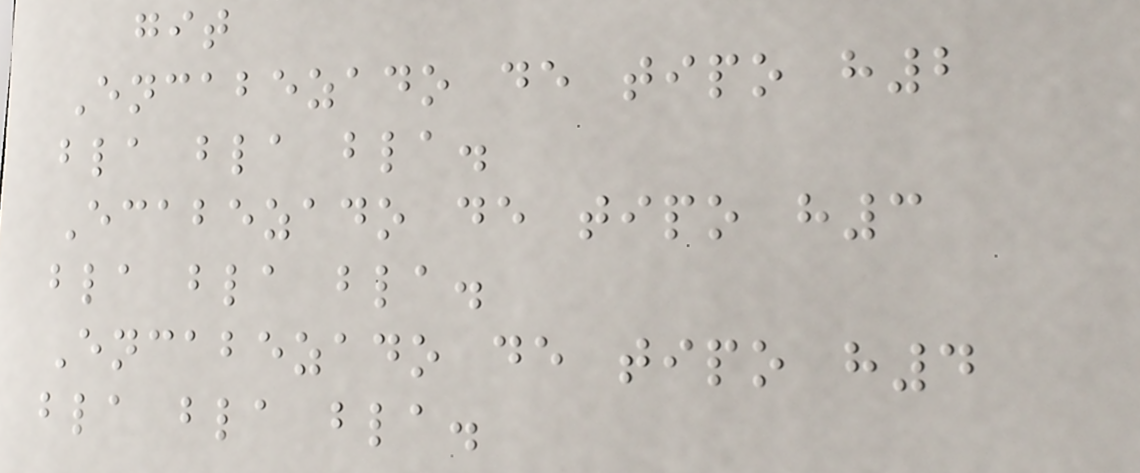git
Encabezado de tipo h2
bla bla bla.
Ecabezado de tipo h3
bla bla bla.
Encabezado de tipo h4
bla bla bla.
